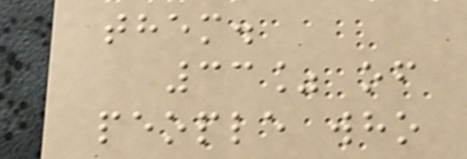them.
33% of
people who
